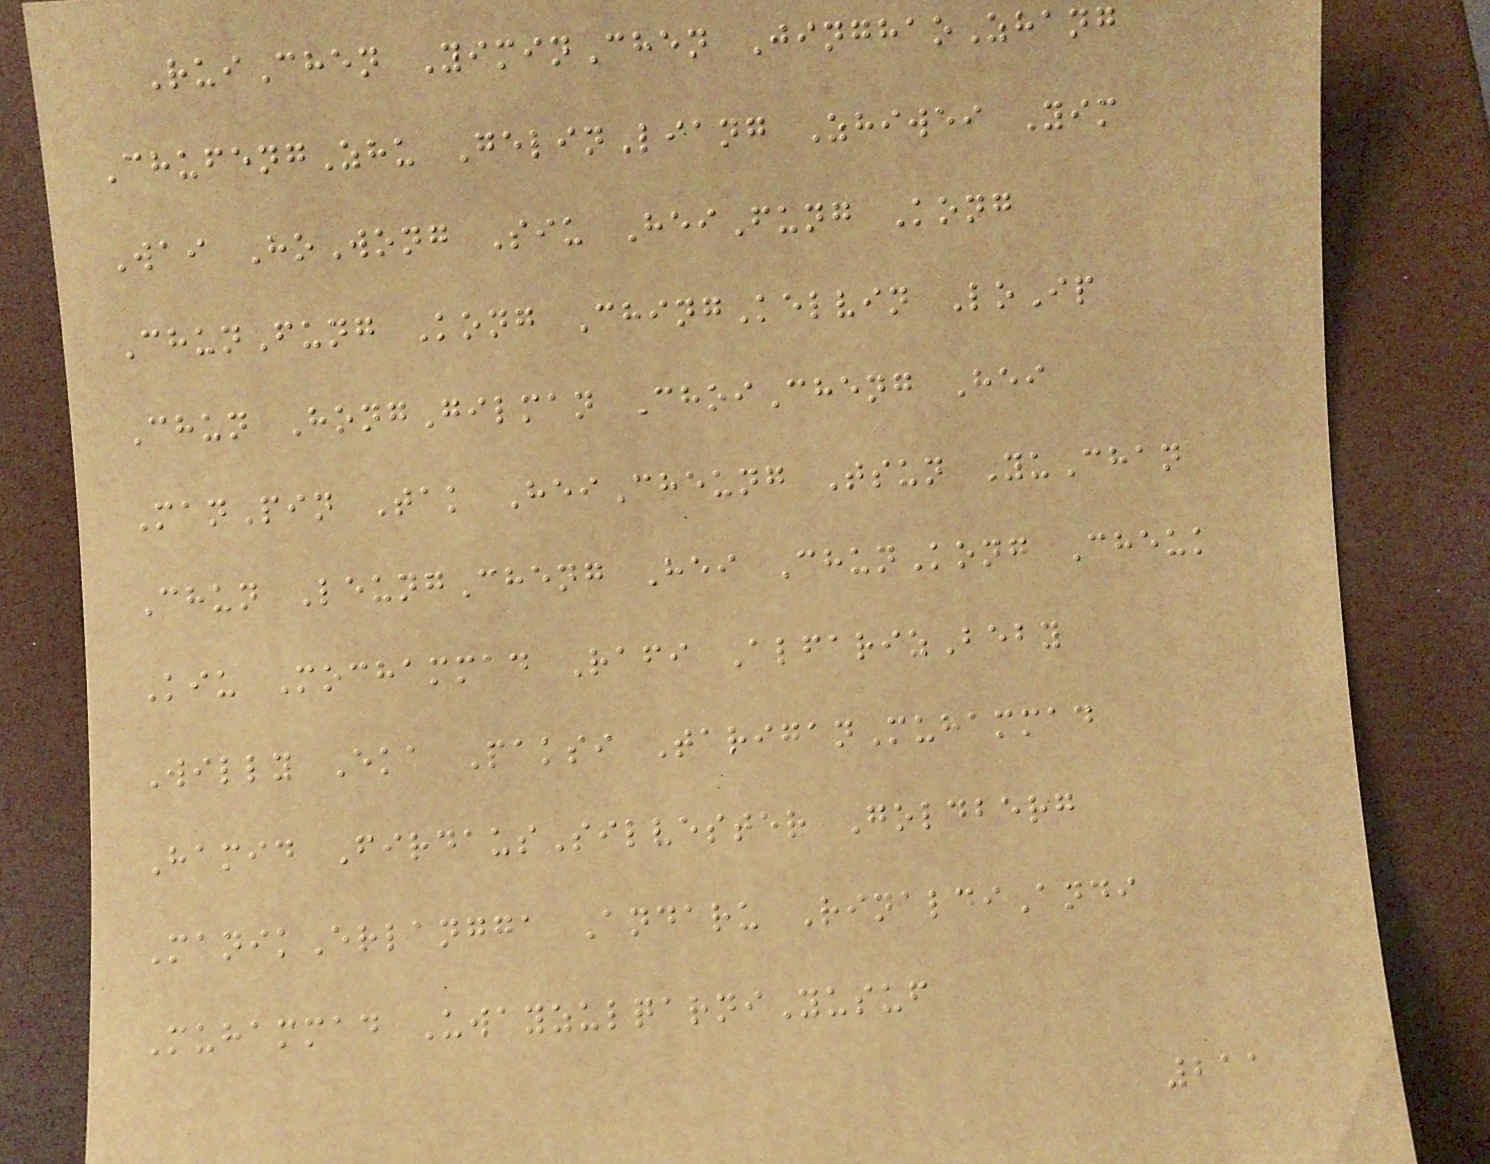RuiChen YiminChen JinghaoZhang
ChufengZhu GelinLiang Zhiwei Yim
Wai HoWong Siu HeiFung Kong
ChunFung Kong ChingKelvin LoIp
Chun HongGilman ChoiCheng Hei
ManPin Tak HeiCheung Tsun YuChan
Chun LeungCheng Hei ChunKong Cheuk
Kiu Mochammad Rafi AlfarizBeby
Willy Eka Paksi TariganMuhammad
Hamid FirdausSilvester Goldberg
ManikErlangga Andaru RinaldiAndi
Muhammad UwayzulqarniYusuf
211
